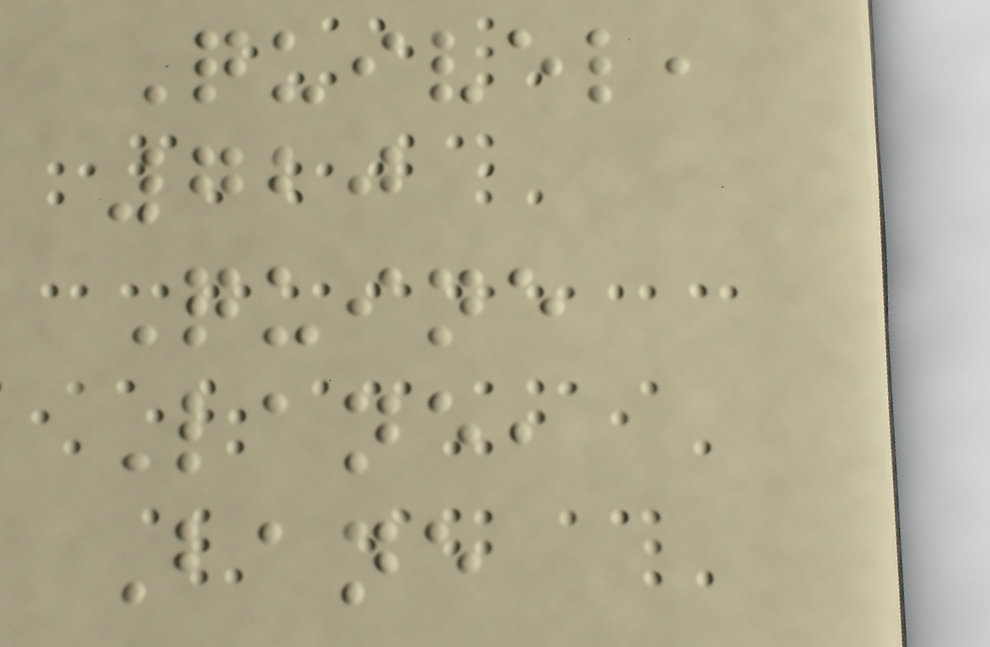Quivel,
720
Quine
Lane,
Bane
